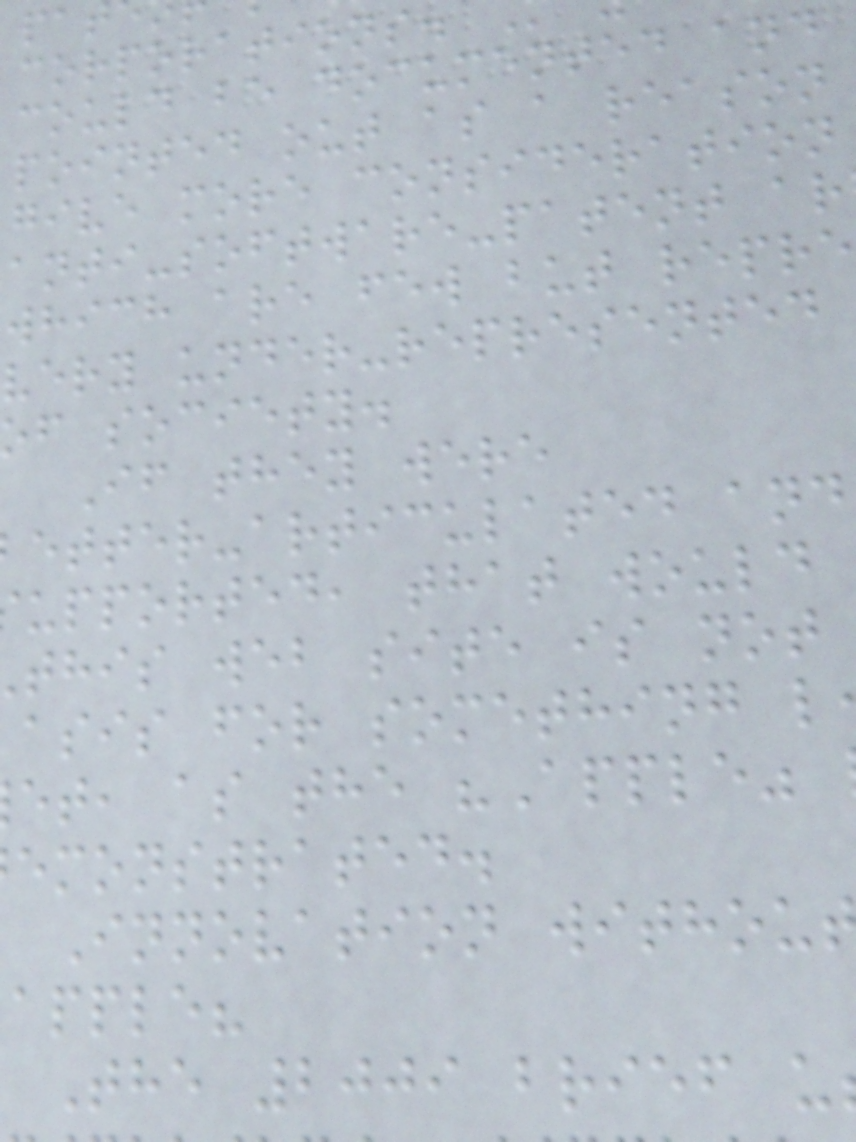corporations.
could be documented and
pointed out as a reason
give more consideration
anti-software-patent ar
which are few but repre
very under-represented
of society.
If they were
etter-articulated and
upported, that would
this web site is not
asis for something l
et, as the "Apple"
emonstrated.
Innovation withou
apple?
The 2009 brief u
